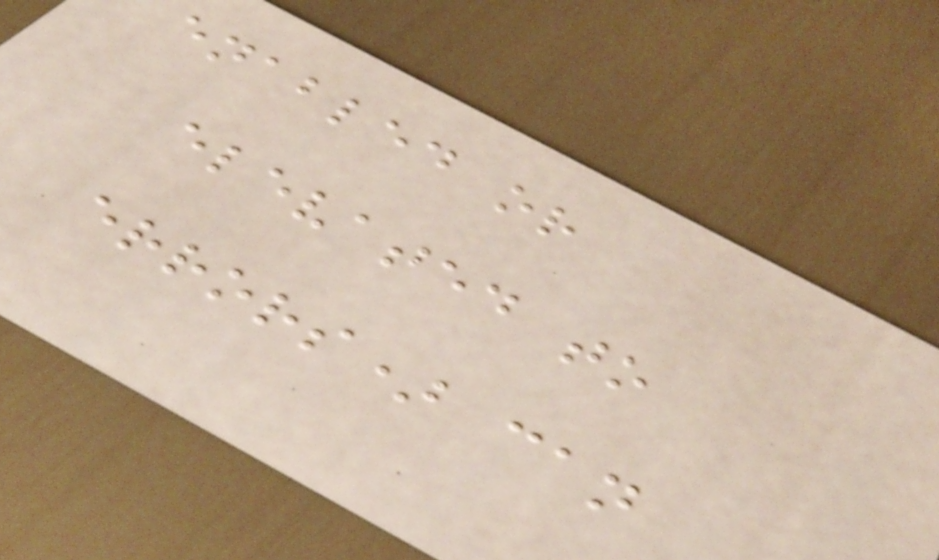enabled or
elevated to
errors) can
